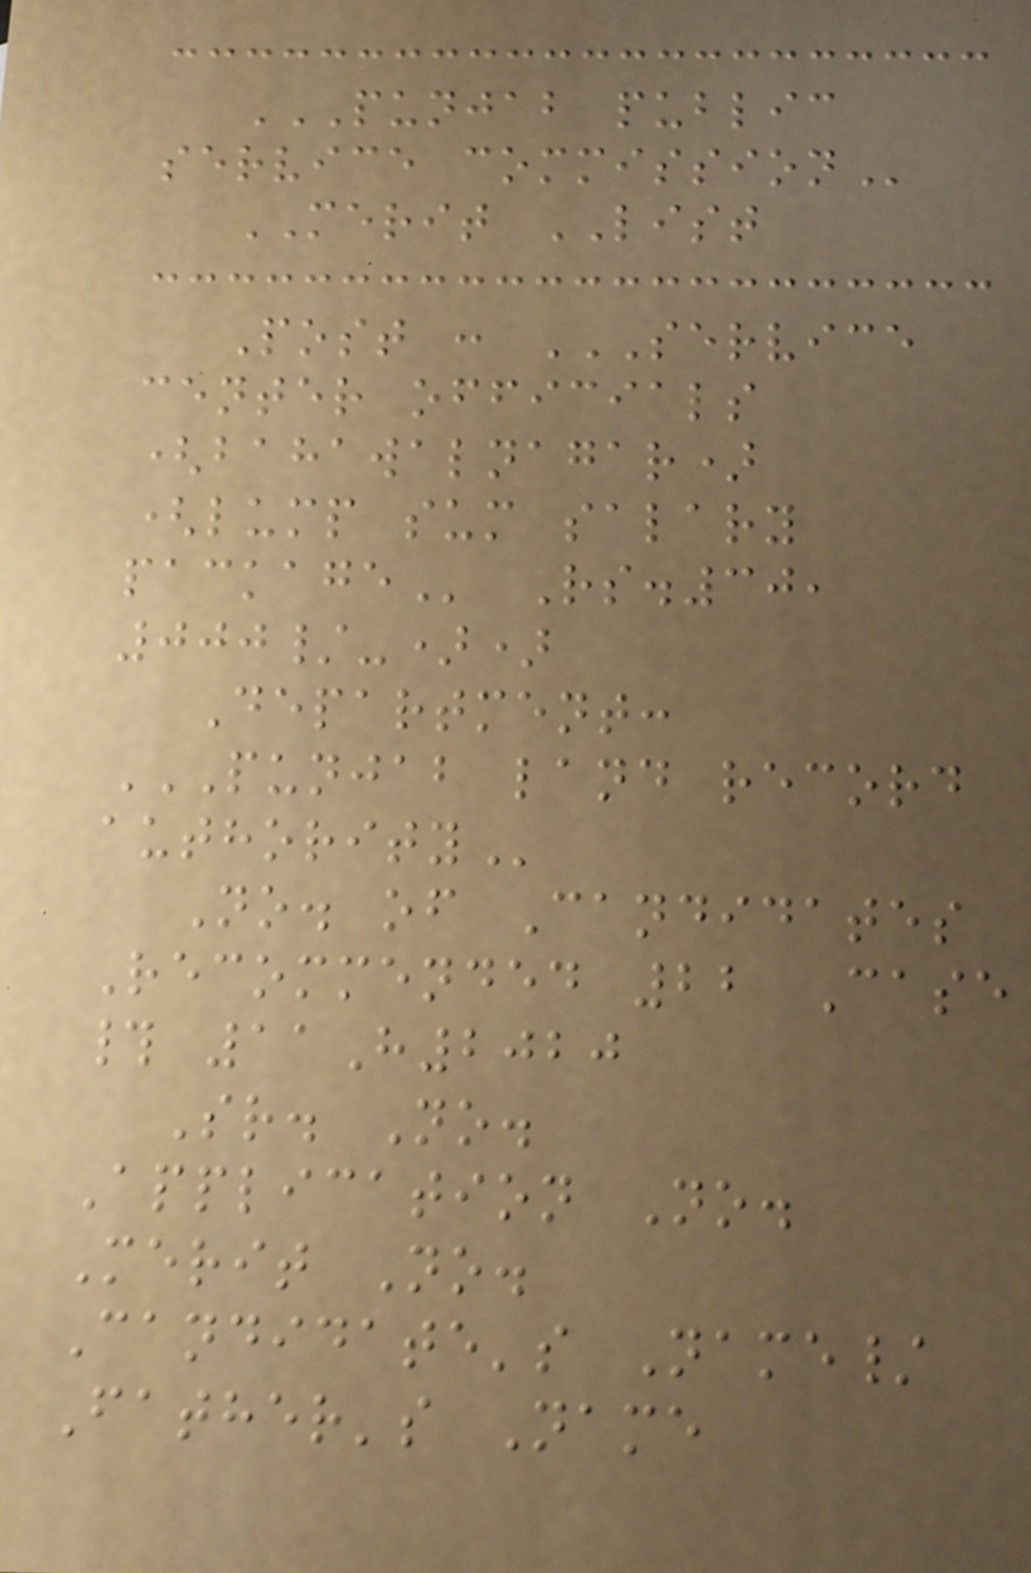PUNJAB PUBLIC
SERVICE COMMISSION
MERIT LIST
Post : SERVICE
CENTER OFFICIALS
(BAHAWALNAGAR)
(LUMP SUM SALARY
PACKAGE Rs.30,
000/-))
Department:
PUNJAB LAND RECORD
AUTHORITY
No. of Candidates
Recommended 22 Case
# 11H2020
Sr. No.
Application No.
Merit No.
Candidate's Name/
Father's Name
